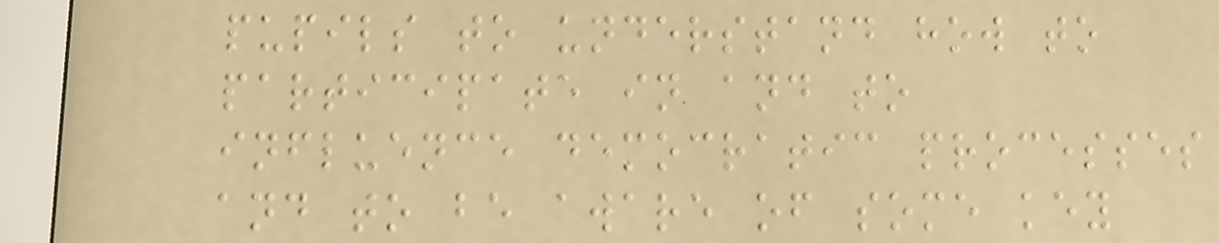pupils to understand how to
participate in and to
influence democratic processes
and to be aware of some key
